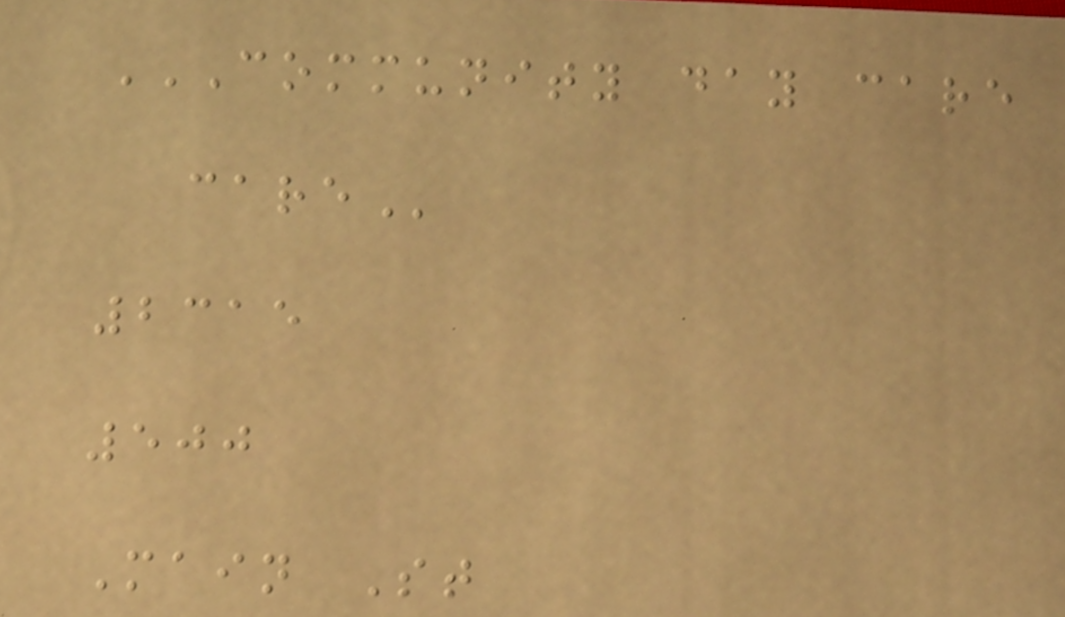COMMUNITY DAY CARE
CARE
2315
500
Main St
